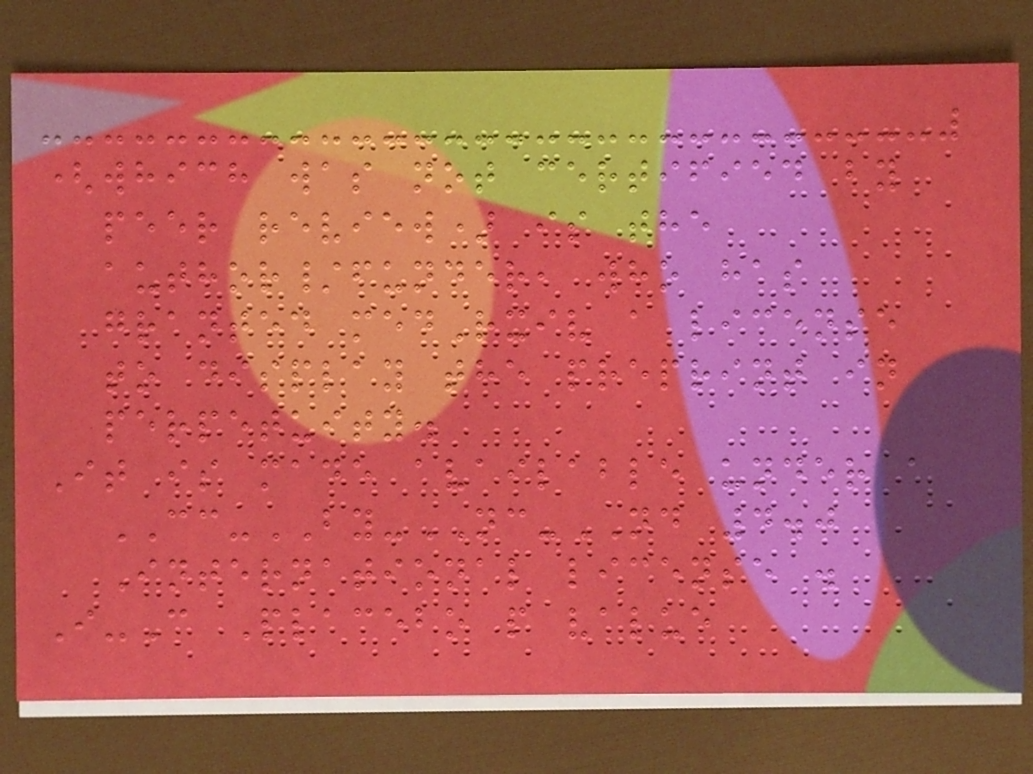(which was not certified by
peer review) is the
author/funder, who has
granted medRxiv a license
to display the preprint in
perpetuity.
It is made available under a
CC-BY-NC-ND 4.0
International license .
I-C Placebo p value
